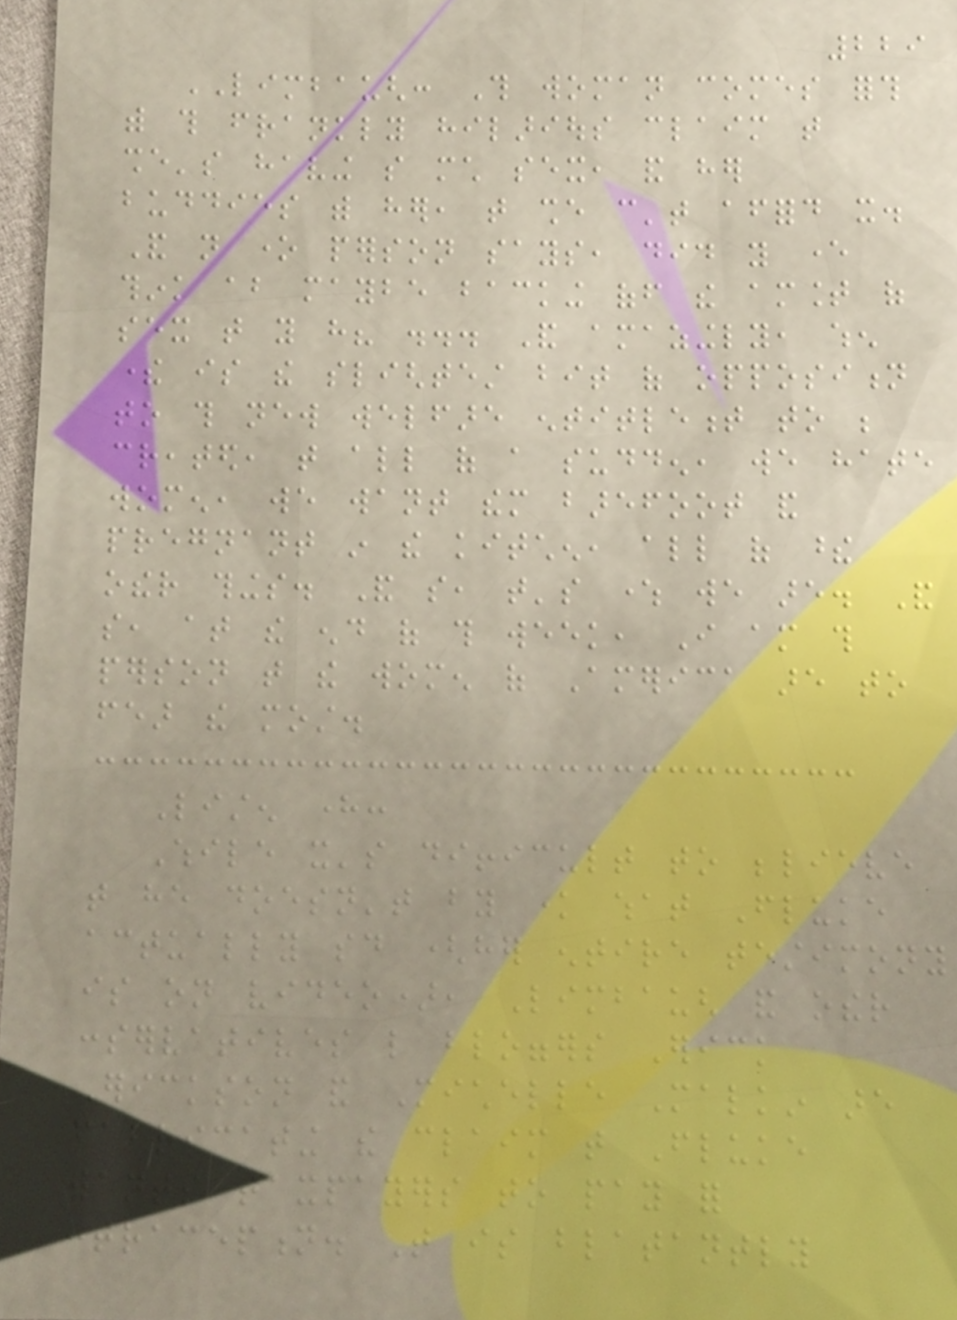229
LIMBAUGH: This woman comes forth
with this frankly hilarious claim that
she's having so much sex, and her
buddies with her, that she can't afford it.
And not one person says, did you ever
think about maybe backing off the amount of
sex that you have? ... And amazingly, when
there is the slightest bit of opposition
to this new welfare entitlement to be
created, that all of a sudden, we hate
women, we want them barefoot and
pregnant in the kitchen, all of these
other things. And so, that's where we are. And
so, at the end of this week, I am this
person that the women of America are to
fear the most.
Listen here:
While it's difficult to believe
that he doesn't by know what Fluke
actually said (her entire testimony
is on video), Limbaugh and other
conservatives like bloggers Erick
Erickson and Michelle Malkin are
fabricating the claim that Fluke
wants taxpayers to pay for
contraception. That is blatantly
